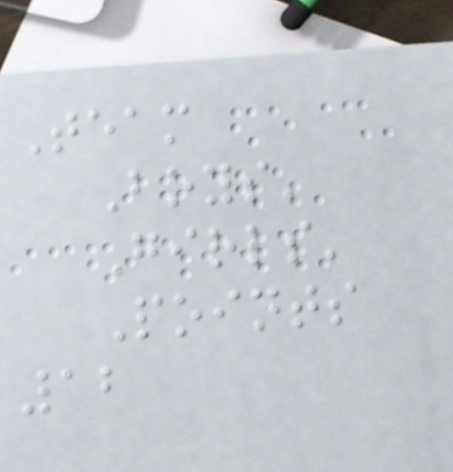Team
Boys'
Girls'
Points
12
